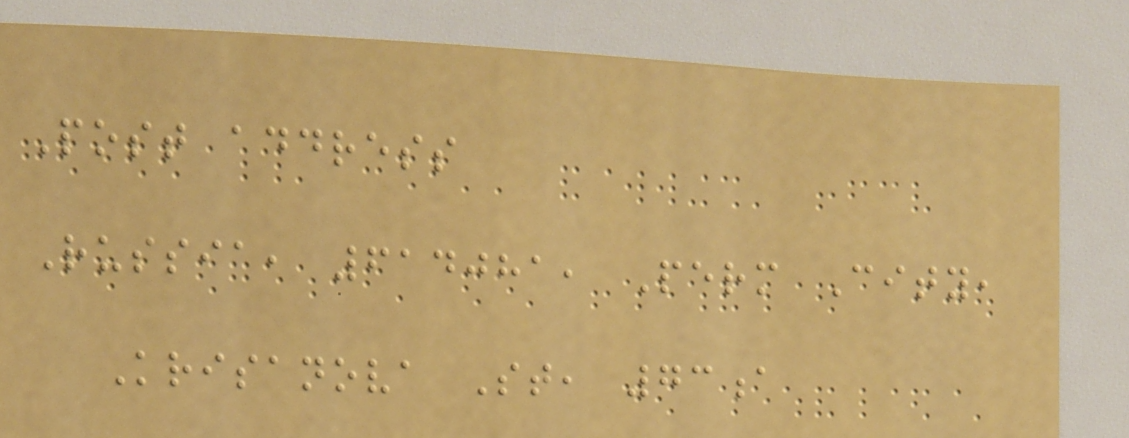Post address
Russia, 614081, Perm City,
Krisanova St, 73a
